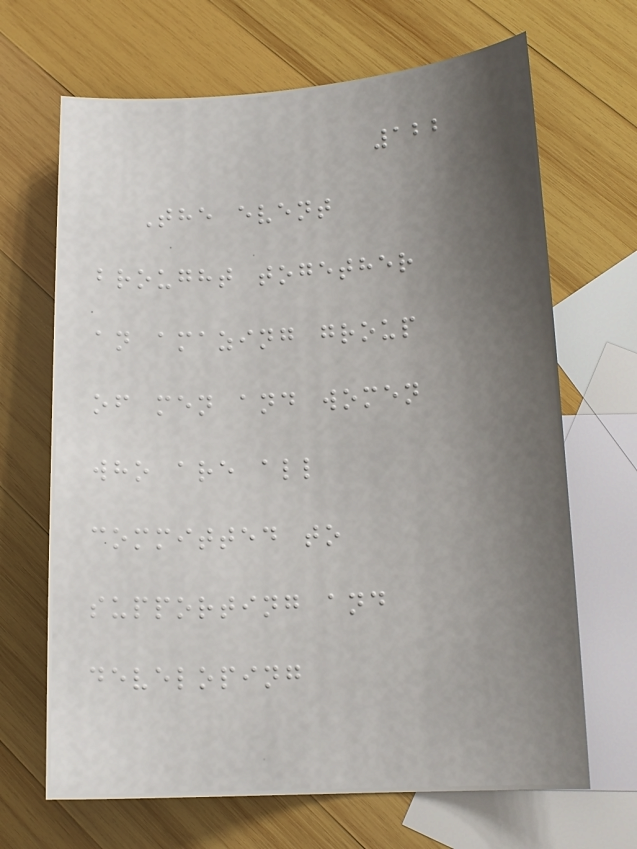122
The event
brought together
an amazing group
of men and women
who are all
committed to
supporting and
developing
